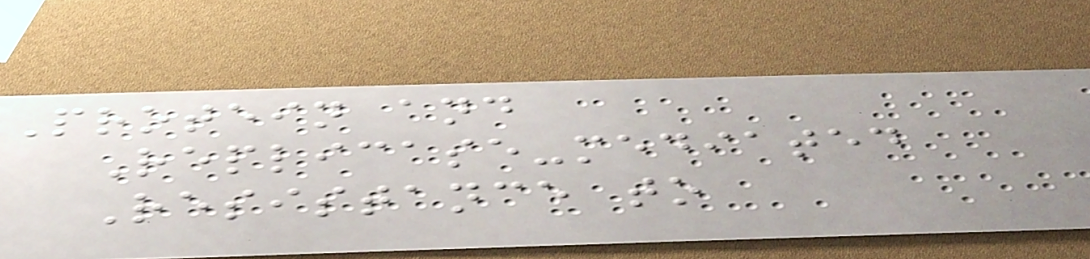Protein and
Replicase-mediated
Resistance to
